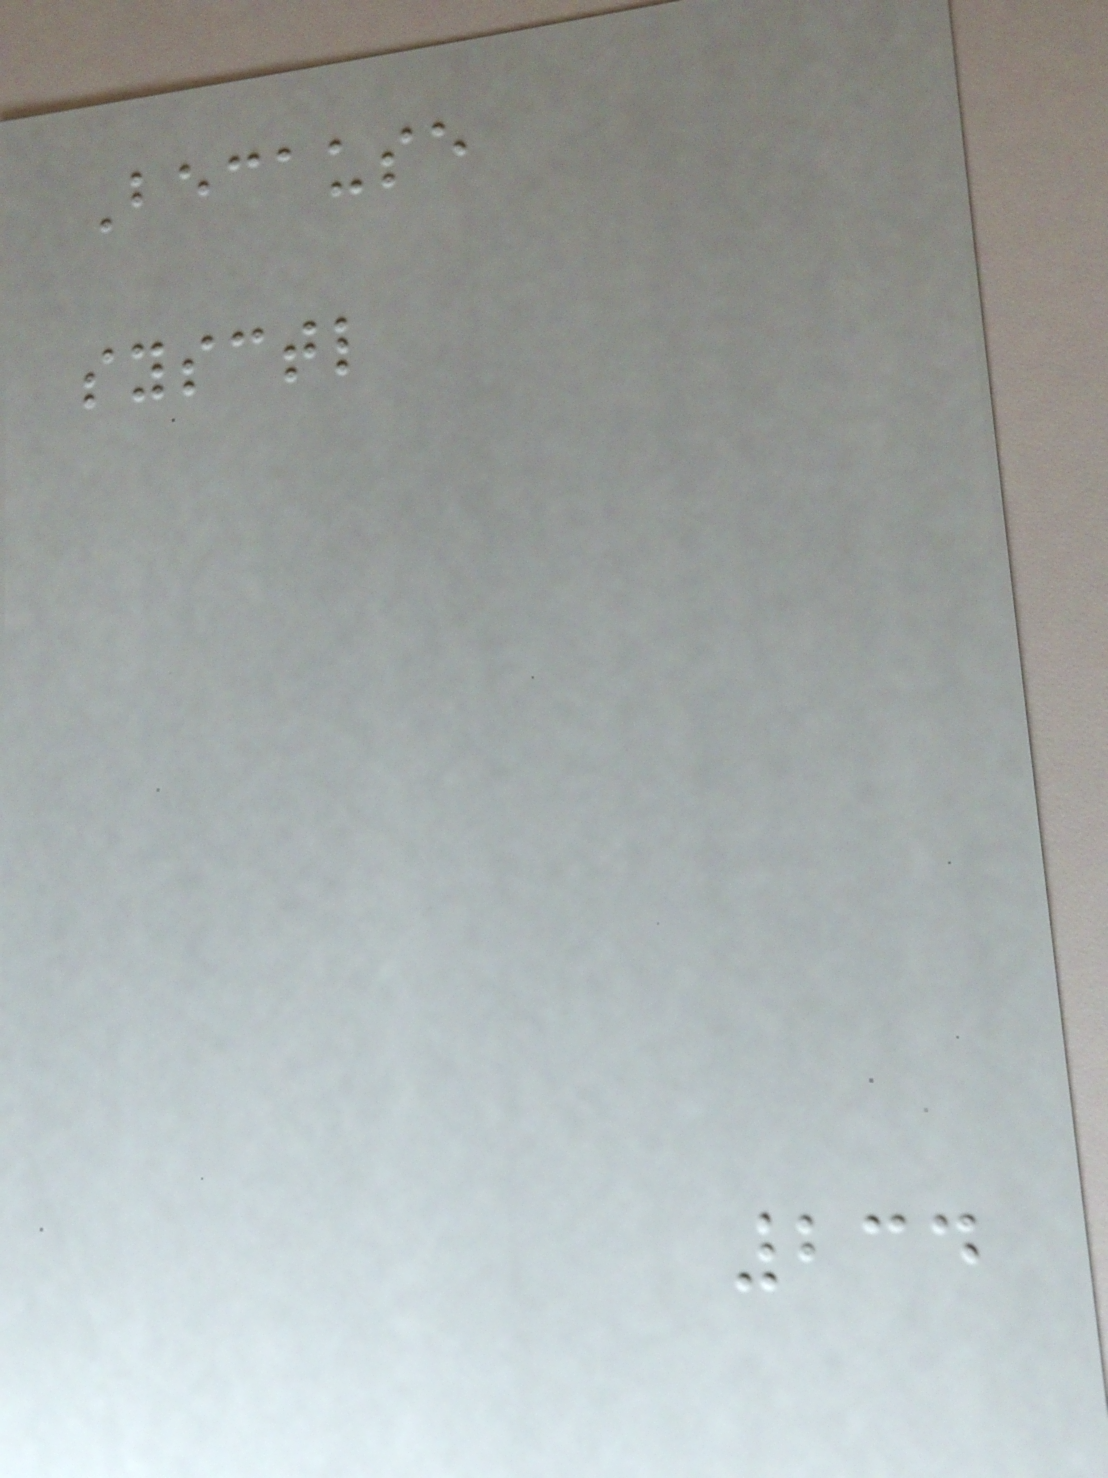Because
sysctl
234
